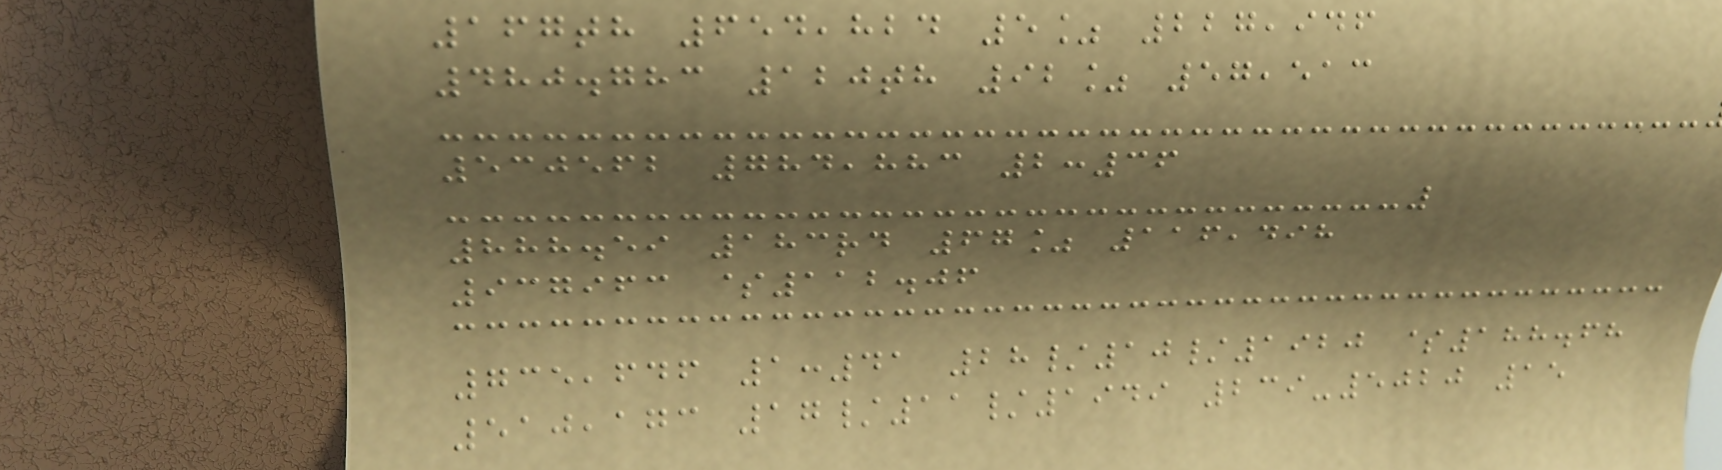167th 654,824 5% 227,946
480.783 120th 92% 57,513
530562 784,883 2:36
888.59 183rd 67% 116,498
937963 $112.06
735,646 1:41 28/10/1920 $188.68
510,173 17/11/1949 239-5020 15
